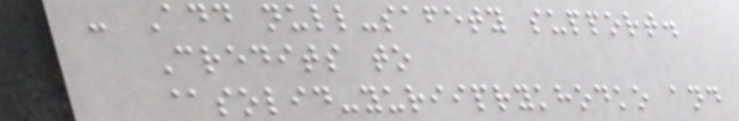- Add null-safety support.
Credits to
@solid-yuriiprykhodko and
